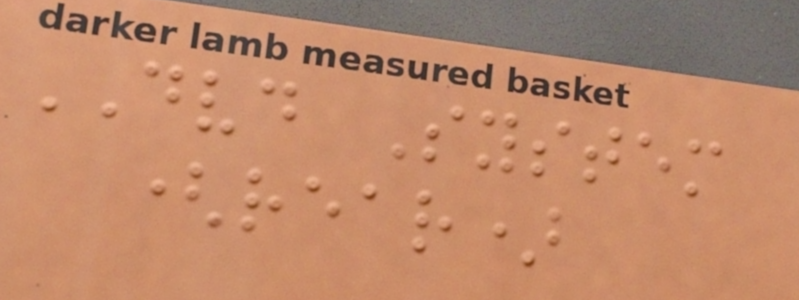DVD System
(rear)
